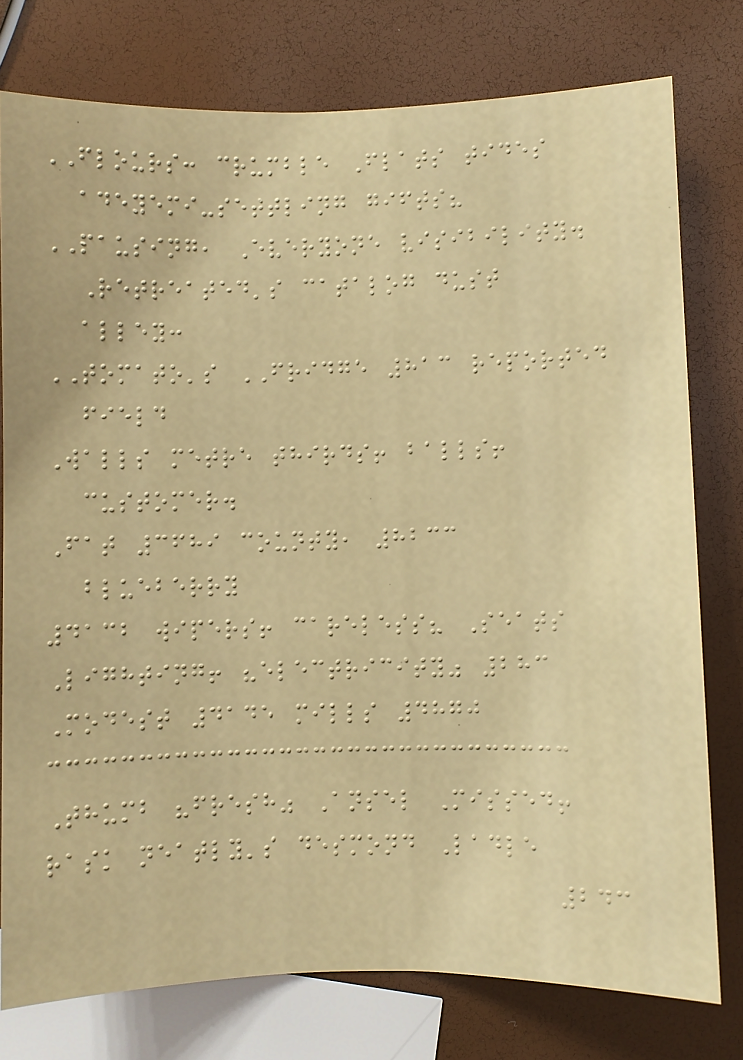FLOURS: crumble Flats tides
adeyemi-settling gifts?
PAUSING, Everyone visibility.
Retreated's catalog dust
alley:
TOMATO's FRIDGE 813 reported
field
Walls metre thirds! balls!
customer.
Fat 3689 county, 8233
blueberry
4132 wipers! careless? Seats
Lighting! "electricity" 283
Modest 4145 mills 4870
Thumb "fresh" Ansel Missed!
rask neatly's desmond Ladle
243
